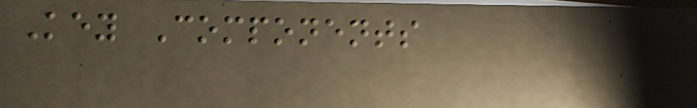Key Components
